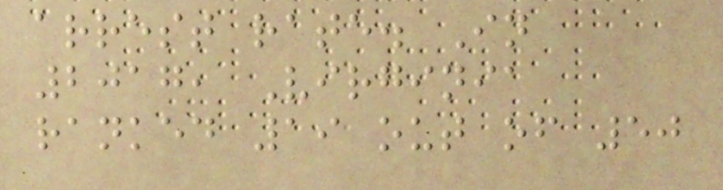arrest rate. In
2017, Virginia
ranked 19 out of 50
